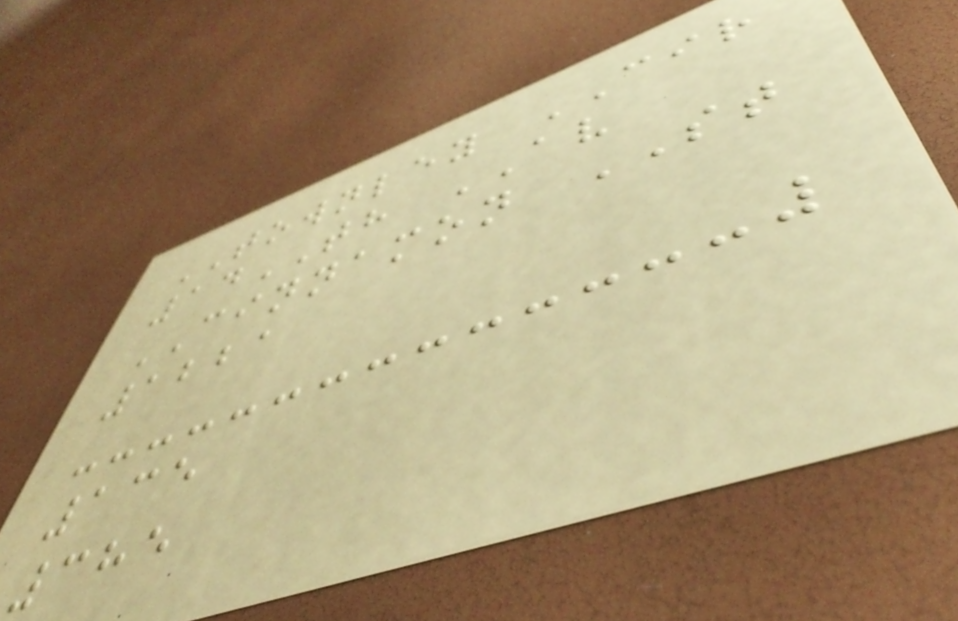TOWNLEY CIR
14TH AV
CINNAMON ST
1221
135
385
